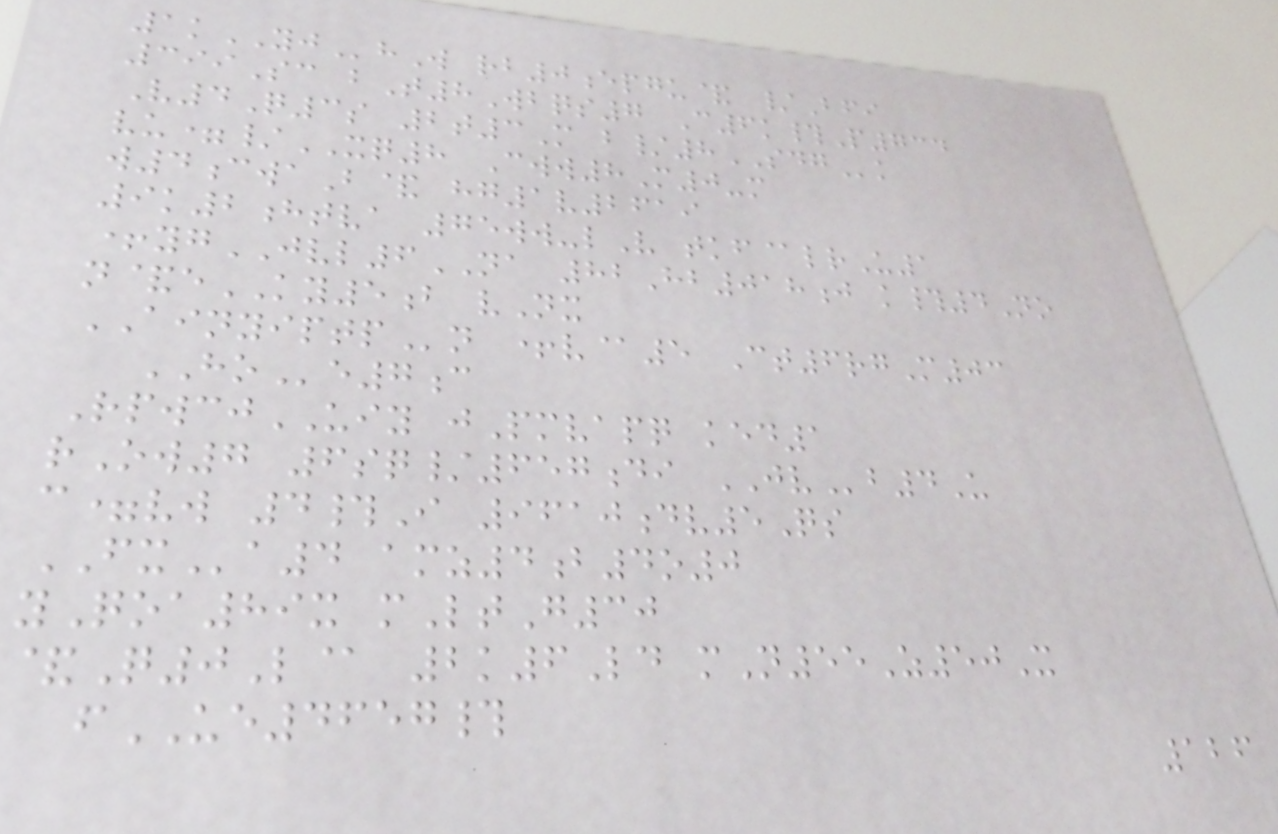1kYJhW rb0epgu& /Bfi
399Sc bT8Wbqs7 C6k#P734
V4Q3s 2t3M b/8SDGk
vu=/XQ8 Cww8M0-m
w4cwaB& hg1v2619
9k2htva 75ww-lV tkf@lrU1
+ygJVL6NA 82Hb018j k#4No
n&eKY5b vNx
AINYIPTPn +v@5 Ct6rgM03
HOe7c
RpwcjUIY jPmvapq ked1
rOw7 6sq/657di JVb4U
c=vw 4#I 9610dv5Qs
FXa4 amz4b4o0
yQoa89x mLtG30
&Q0L@ 2k6Ld mN55Z50X
fUE4657#
126
